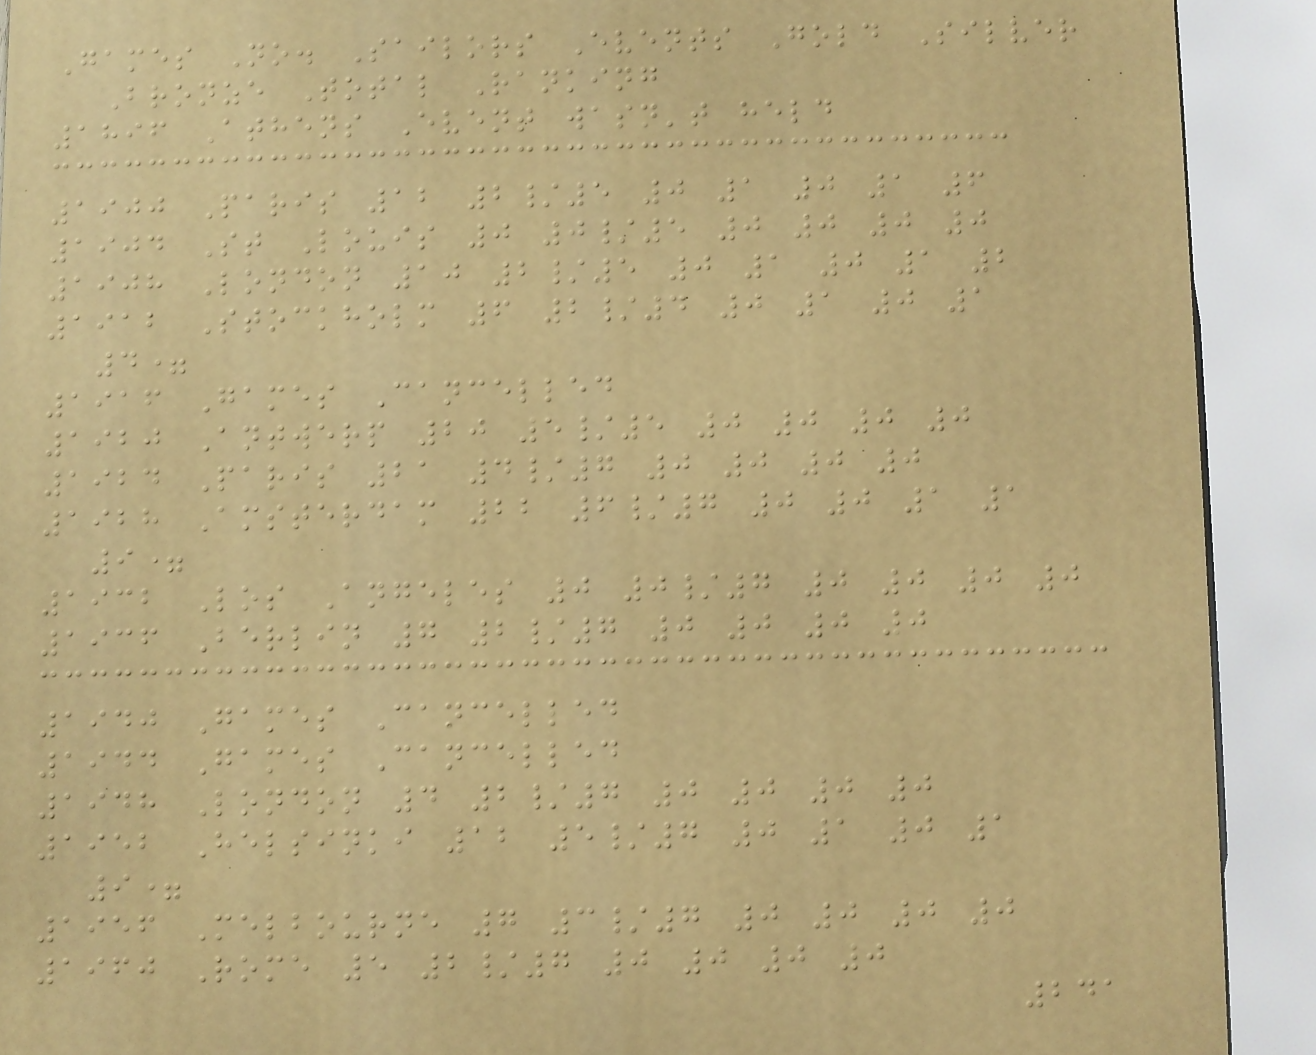Games No. Sailors Events Gold Silver
Bronze Total Ranking
1896 Athens Event wasn't held
1900 Paris 12 2/5 0 1 0 1 6
1904 St Louis 0 0/5 0 0 0 0
1908 London 10 2/5 0 1 0 1 2
1912 Stockholm 6 2/4 0 1 0 1
4=
1916 Games Cancelled
1920 Antwerp 20 5/5 0 0 0 0
1924 Paris 21 4/7 0 0 0 0
1928 Amsterdam 22 6/7 0 0 1 1
9=
1932 Los Angeles 0 0/7 0 0 0 0
1936 Berlin 7 2/7 0 0 0 0
1940 Games Cancelled
1944 Games Cancelled
1948 London 4 2/7 0 0 0 0
1952 Helsinki 12 5/7 0 1 0 1
9=
1956 Melbourne 7 3/7 0 0 0 0
1960 Rome 5 2/7 0 0 0 0
241
